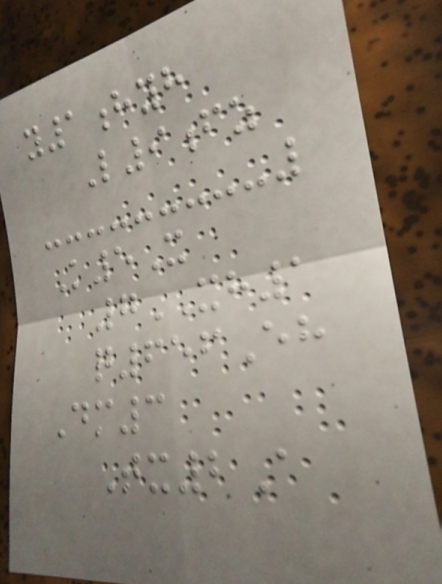y1hyh
L9fz
K5X
7XH1
q656Eh
Dm3
Tx2A
